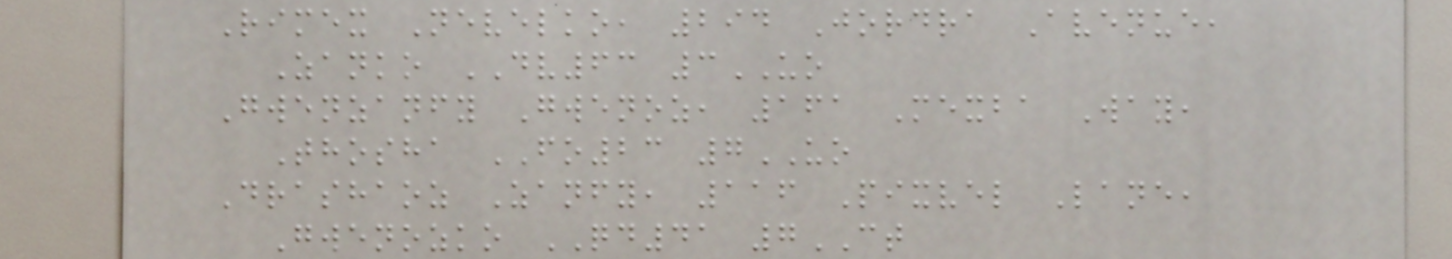Rimex Nevelko, 294 Jordra Avenue,
Zanko DV63 3UO
Gwenzanfy Gwenoz, 161 Mexba Way,
Thosha FO23 7UO
Drashaoz Zanfy, 116 Pixvel Lane,
Gwenozko QD41 7CT
